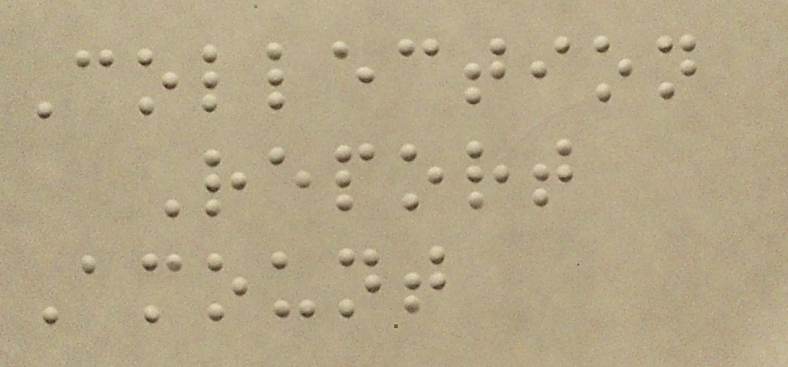Collection
Report
Amount
